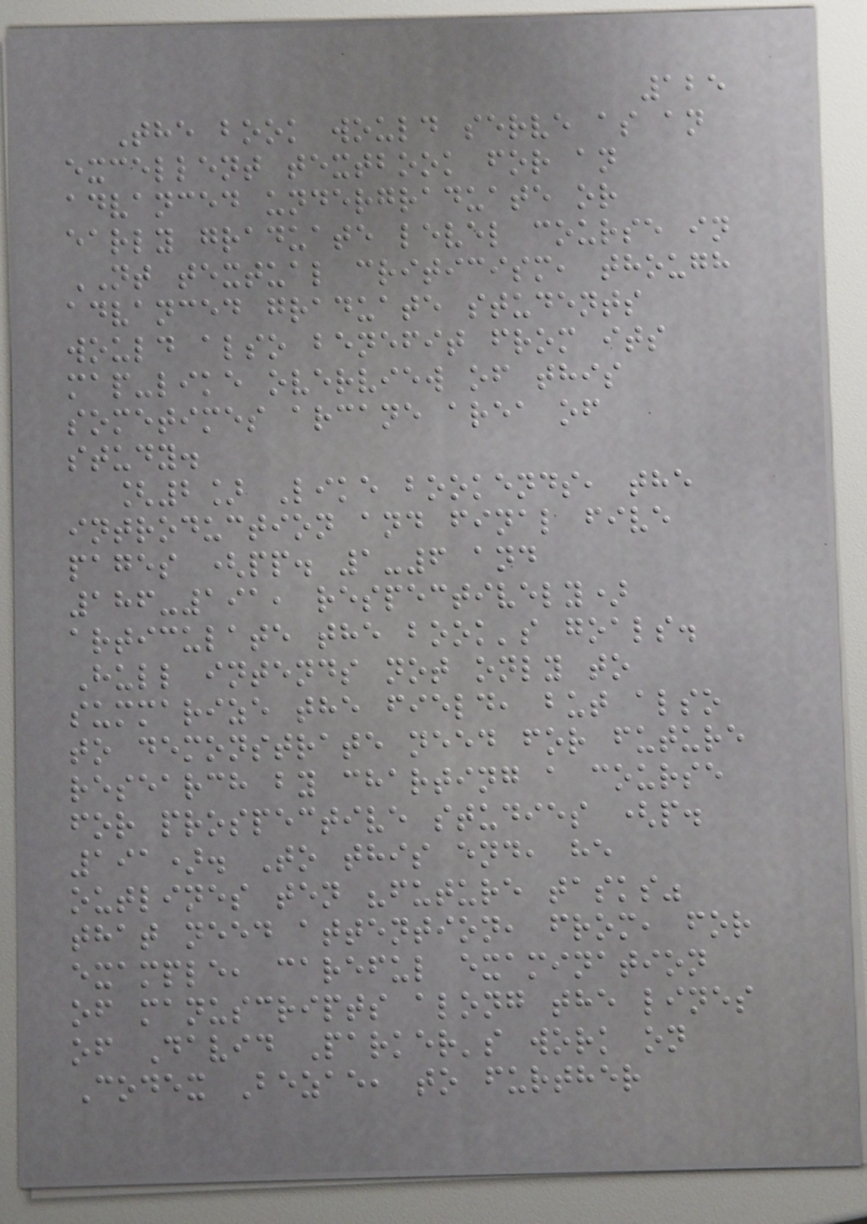125
The book would serve as an
excellent textbook for an
advanced undergraduate or
early graduate level course in
NT textual criticism, though
advanced graduate students
would also benefit from its
map-like overview of this
sometimes arcane area of
study.
[2] Like bookends, the
introduction and final five
pages (pp. 1-6 and
186-191, respectively)
articulate the book's goals.
Hull intends not only to
summarize the field, but also
to demonstrate need for future
research by charting a course
for prospective studies (p.
191). To this end, he
outlines ten "future tasks"
that need attention, from, for
example, careful examination
of manuscripts along the lines
of David Parker's work on
Codex Bezae, to further
